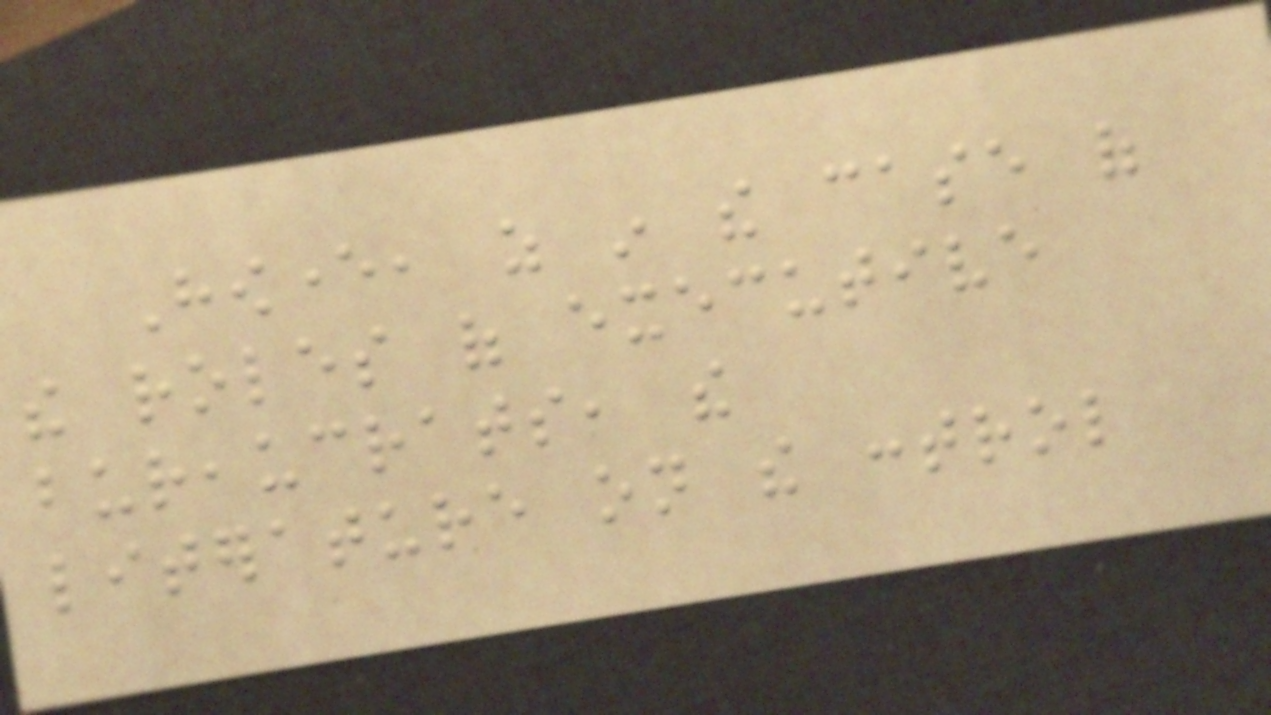However, as in the case of
the roles of executive
bureaucrats, the
literature on the control
